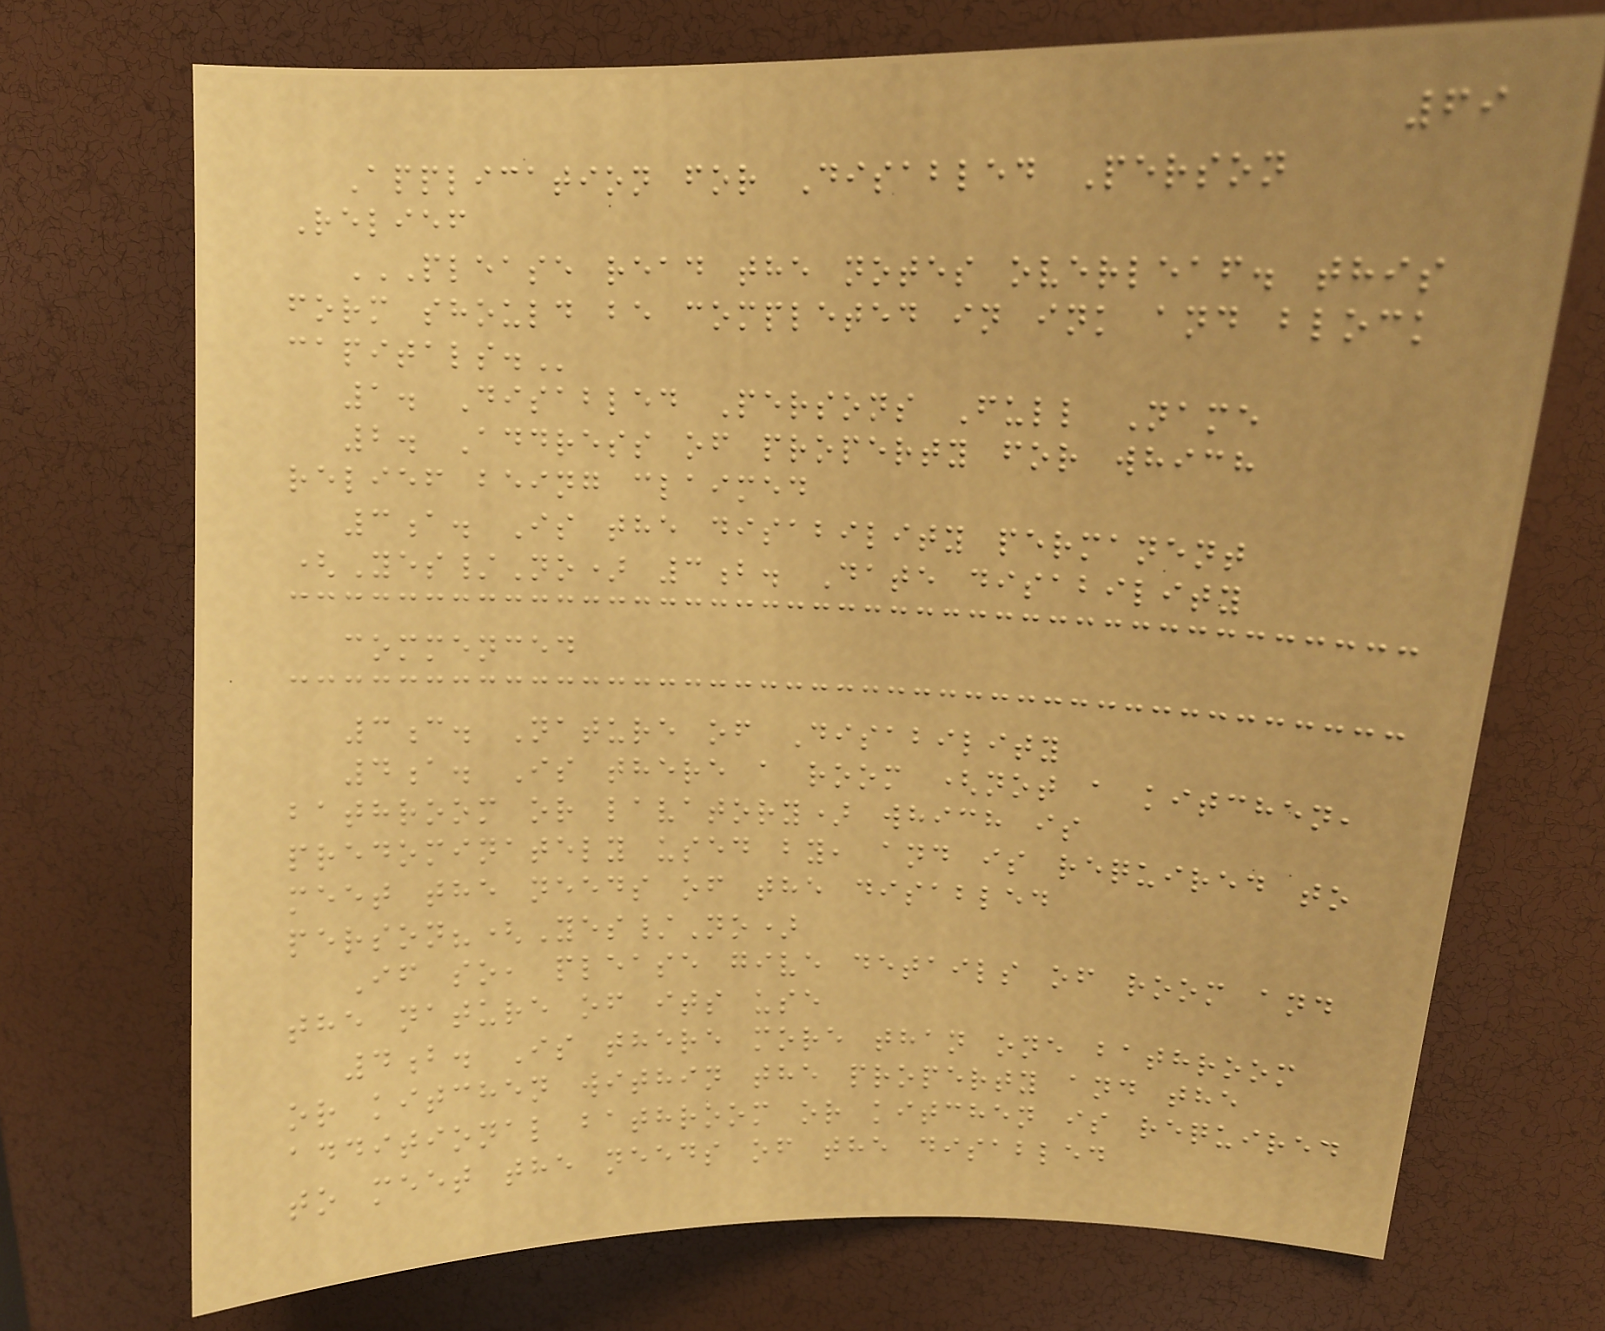69
Application for Disabled Person
Relief
PLEASE READ THE NOTES OVERLEAF. THIS
FORM SHOULD BE COMPLETED IN INK AND BLOCK
CAPITALS.
1. Disabled Persons Full Name
2. Address of property for which
relief being claimed
3a. Is the disability permanent
(Yes/No) 3b. Date disability
commenced
3c. Nature of Disability
4a. Is there a room (not a kitchen,
bathroom or lavatory) which is
predominately used by, and is required to
meet the needs of the disabled
person?(Yes/No)
If so, please give details of room and
the nature of its use
4b. Is there more than one bathroom
or kitchen within the property and the
additional bathroom or kitchen is required
to meet the needs of the disabled
